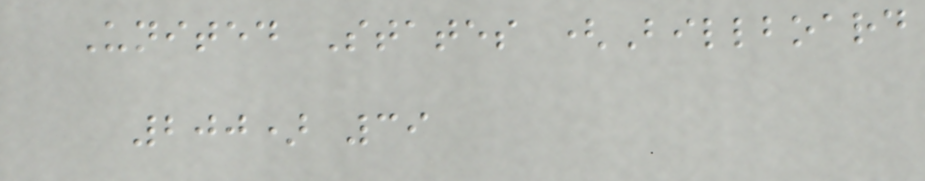United States (Billboard
200) 39
